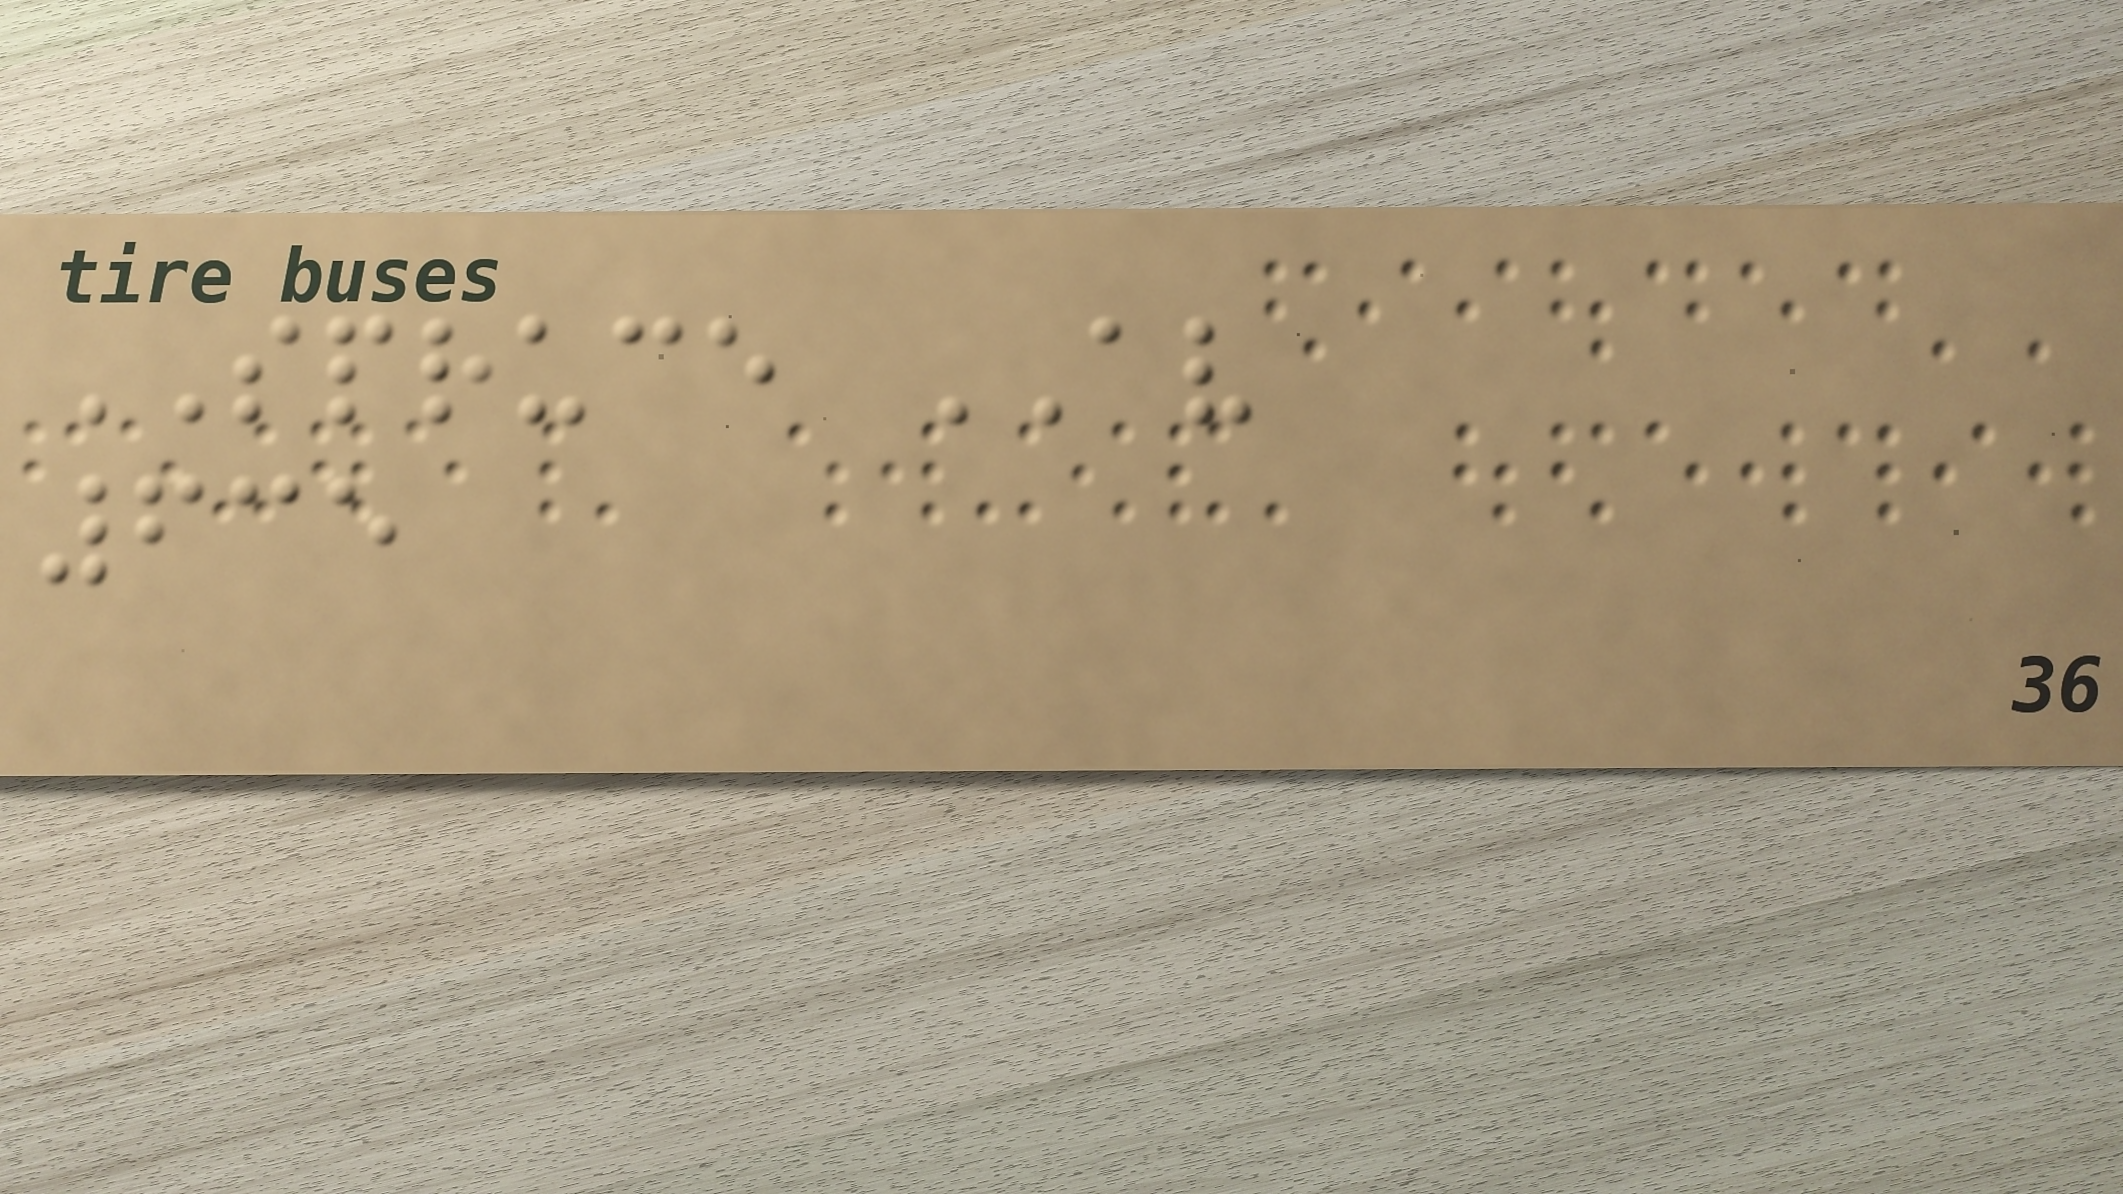SPRUCE AV
635
